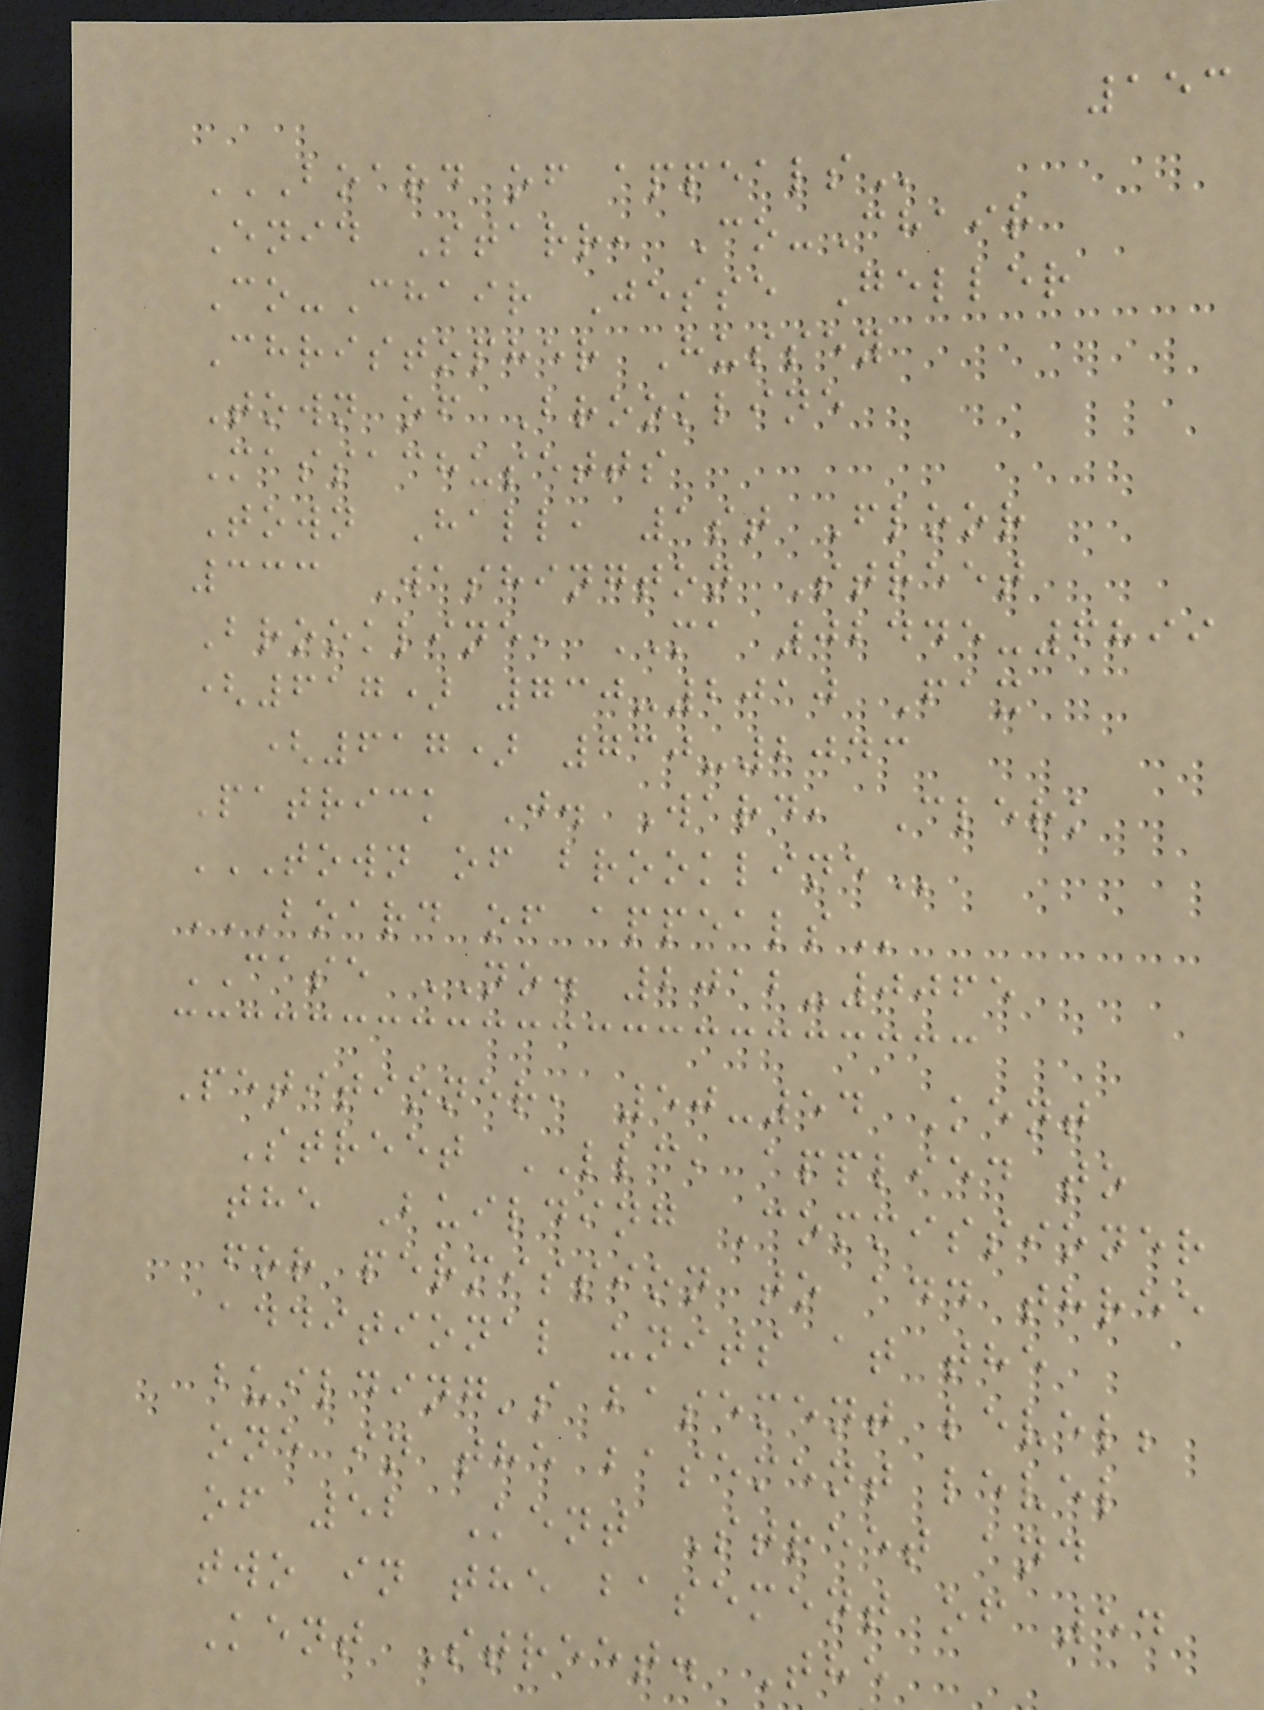153
BOARD OF APPEALS
Enid Starr, Co-Chair
Co-Chair Jesse Geller
Christopher Hussey
Town of Brookline
Massachusetts
Town Hall, 1st Floor
333 Washington Street
Brookline, MA 02445-6899
(617) 730-2010 Fax
(617) 730-2043
Patrick J. Ward, Clerk
TOWN OF BROOKLINE
BOARD OF APPEALS
CASE NO. 2012-0065
Petitioner, 50-54 Kent
Street LLC, applied to
the Building Commissioner
for permission to add three
additional units at the
building's basement level;
one in the basement level
of 52 Kent Street and
two in the basement of 54
Kent Street. The
